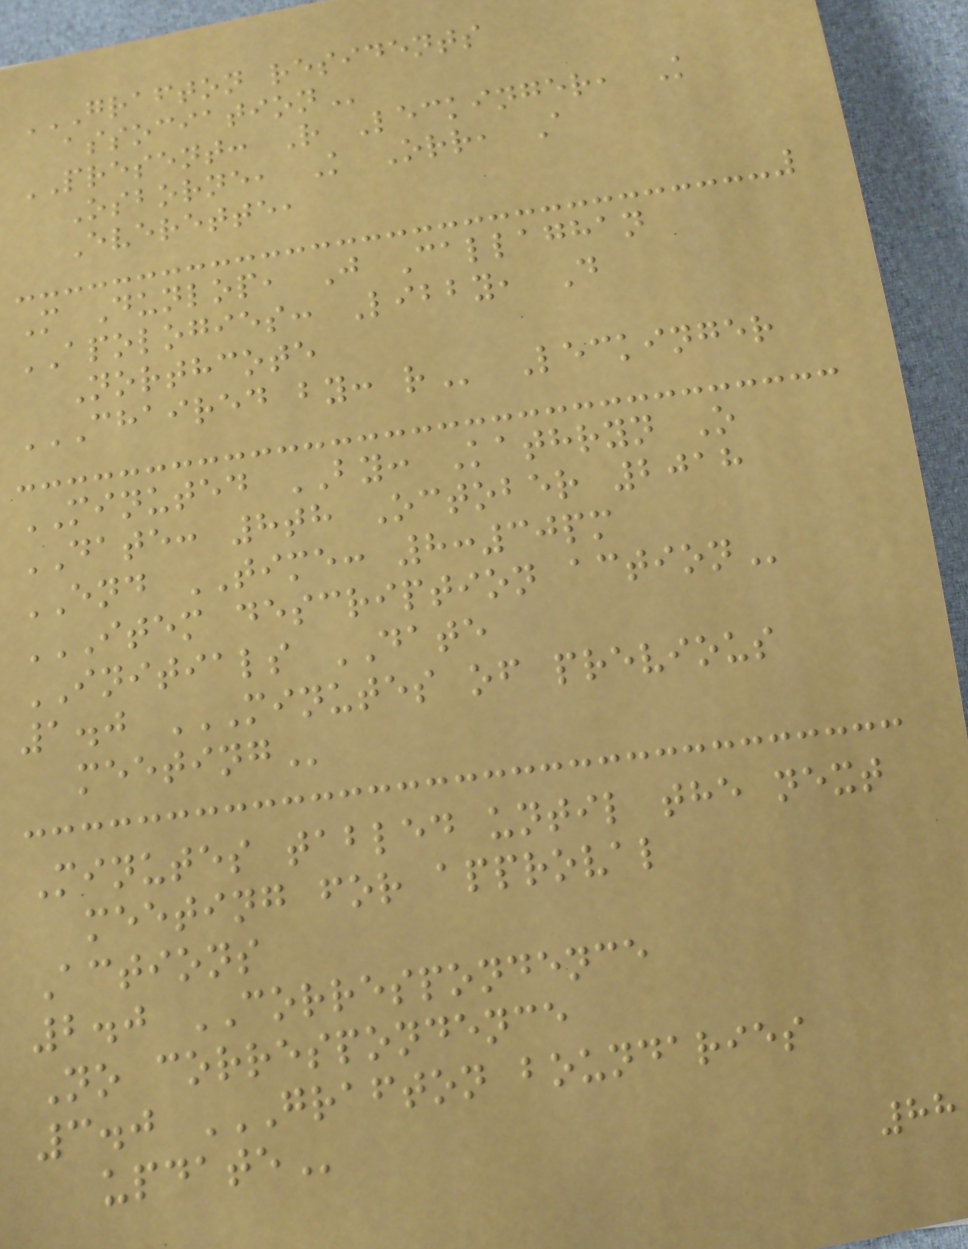GRAFTON RESIDENTS
ASSOCIATION
PRESENT: R Leckinger, K
Osborne, K Orr, A
Everette,
M Dunlop, J Callaghan
APOLOGIES: Libby, D
Northcote
CHAIRED BY: R Leckinger
MINUTED BY: Kathryn O
DATE: 8th October 2018
END TIME: 8:30pm
ITEM DESCRIPTION ACTION
INITIALS DATE
1.0 MINUTES OF PREVIOUS
MEETING
Minutes tabled until the next
meeting for approval
Actions
2.0 CORRESPONDENCE
No correspondence
3.0 GRAFTON BOUNDARIES
UPDATE
88
